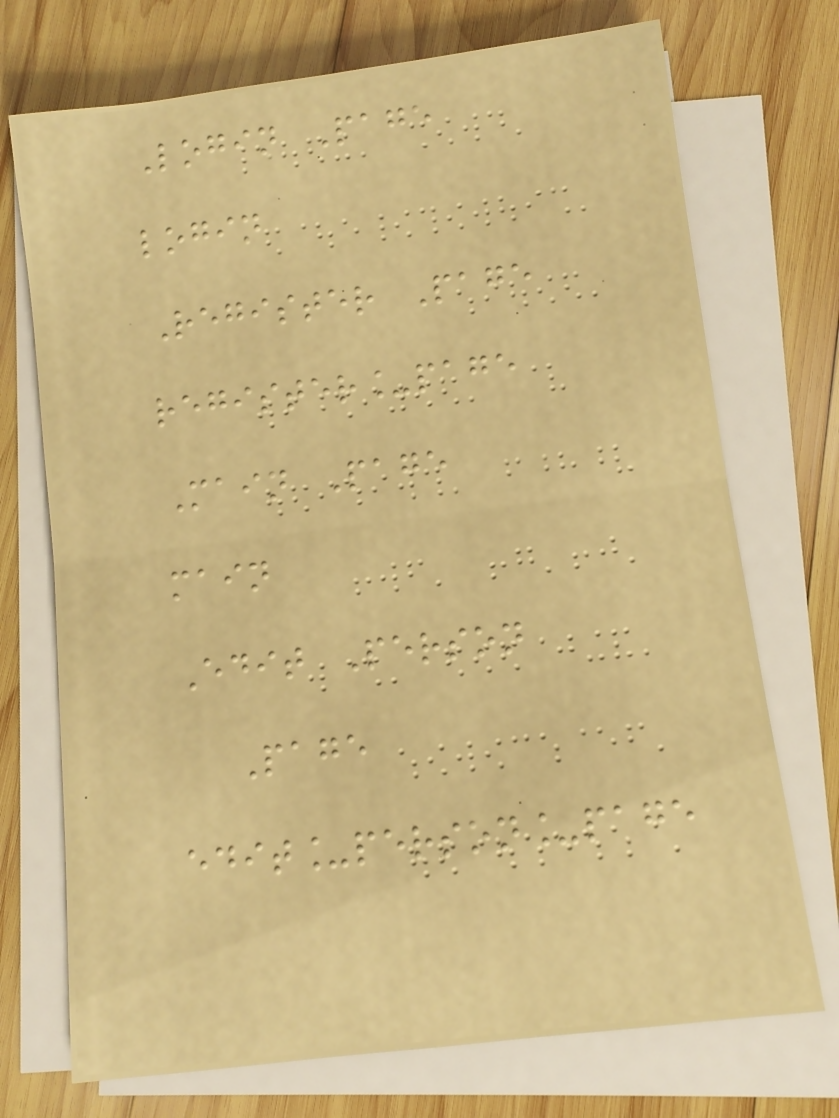Login Page
login
Register Page
register_page
Main Page
main
Edit Person
Page
edit_person_page
